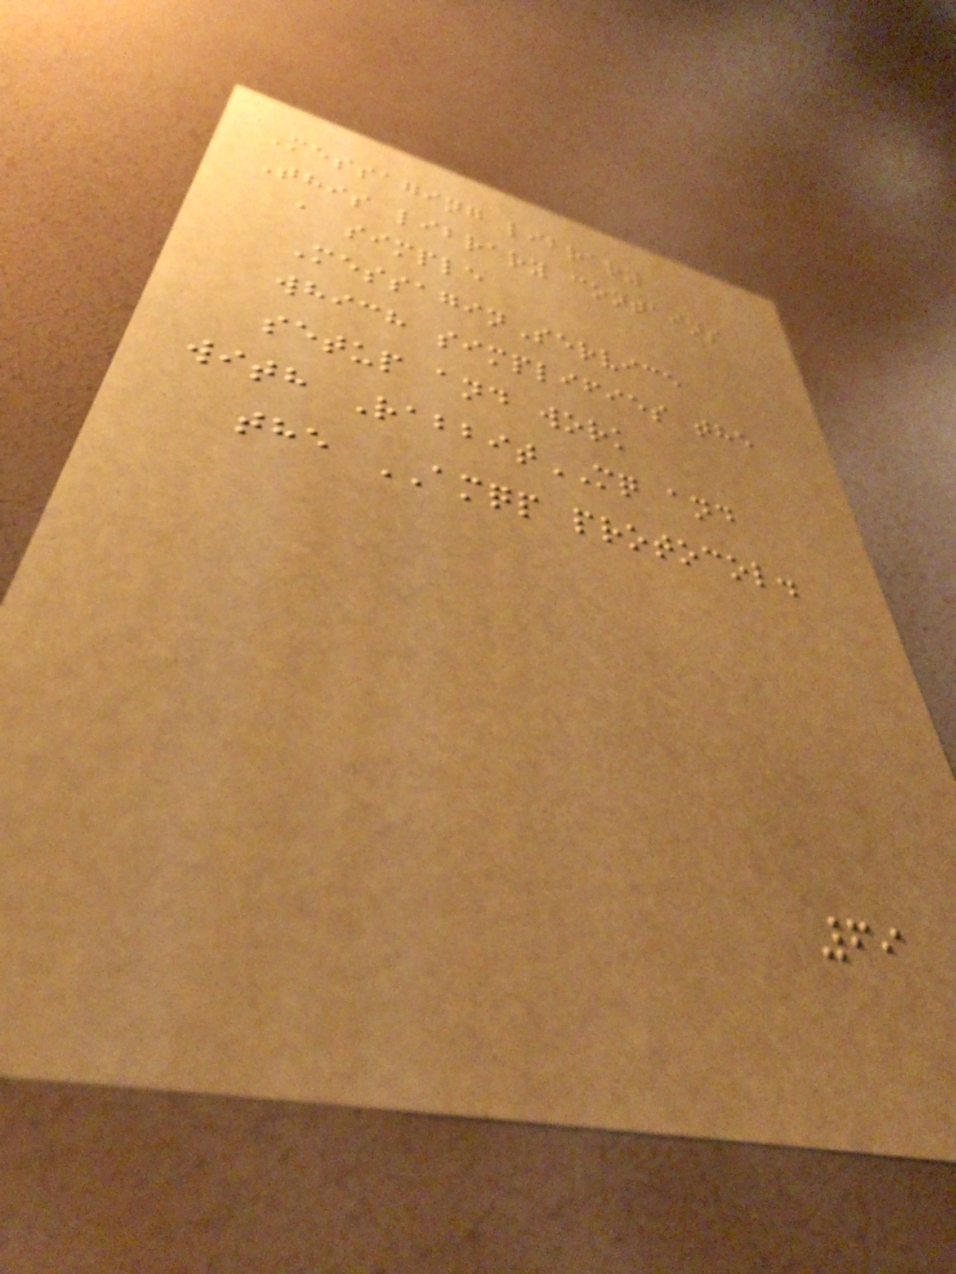Messaging library
This library contains
a simple
MessaginService
which simplifies the
setup and work
with RabbitMQ and
the AMQP protocol.
69
